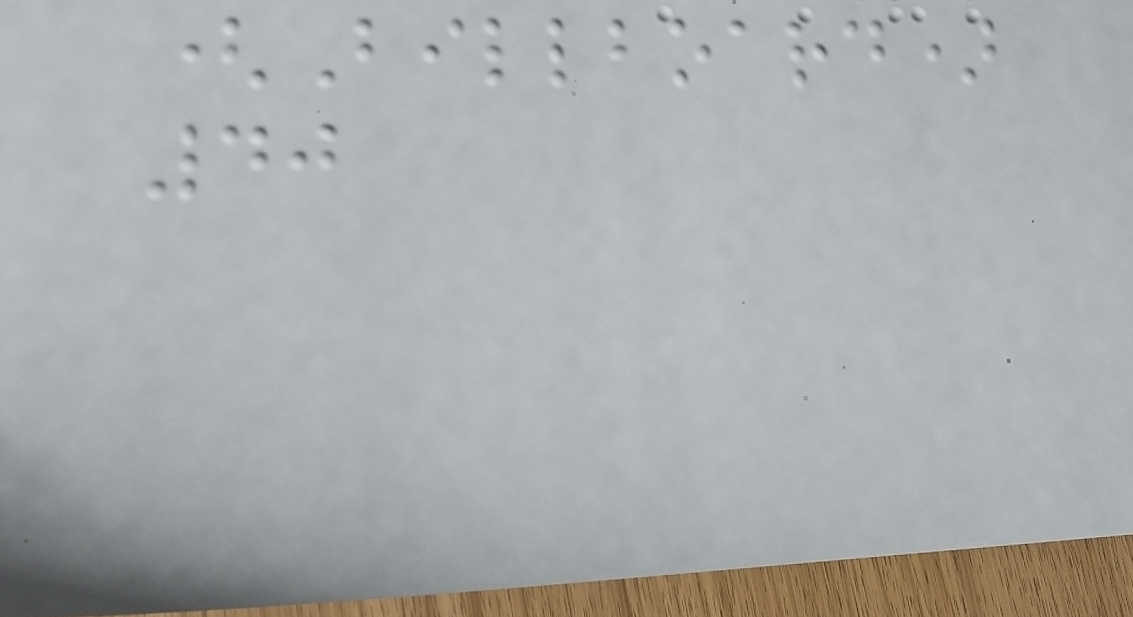(Billboard)
40
